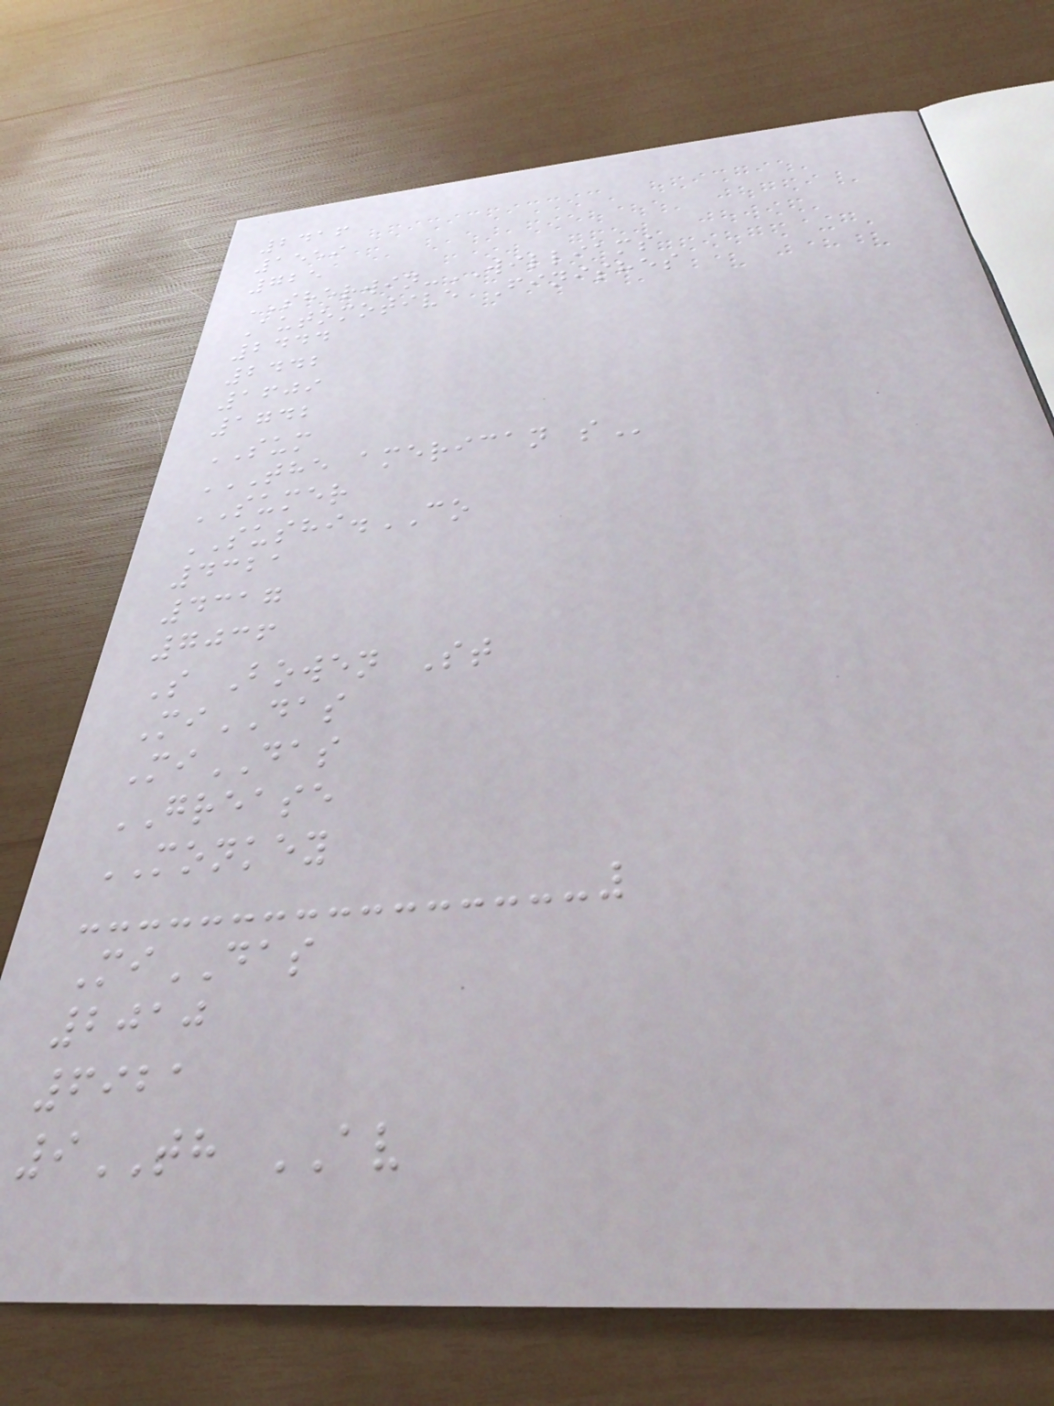2416
1559
725
SHERWIN-WILLIAMS
Automotive Finishes
2444
2442
1609
1742
SUM
THE AMERICAN S
SUMER
SUSHI.CO
4321
4317
7036
S Bowen St
MiDAS
MiDAS
GREASE
MONKEY
MiDAS
2010
6921
9TH AV
